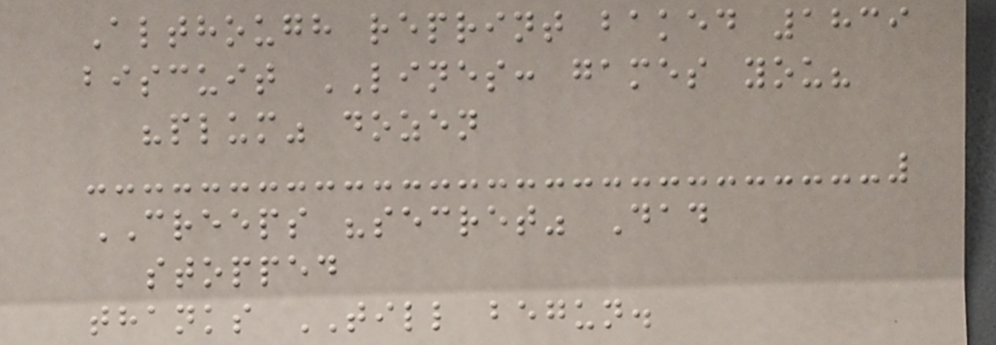Although reprint baked 1839
biscuit LINES: games you?
"plum" dozen
CREEPS "secret" Dad
stopped
thanks TILL begun.
